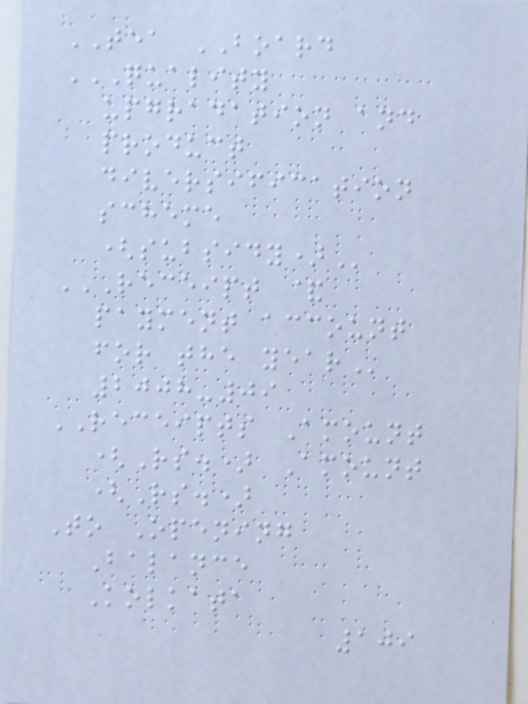TEA BOARD
QUALITY
UPGRADATION AND
PRODUCT
DIVERSIFICATION
SCHEME
(SUBSIDY)
RECEIPT &
PAYMENT ACCOUNT
FOR THE YEAR
2008-09
RECEIPTS Amount
(Rs.) Amount
(Rs.)
To Opening
Balance
Kolkata
109
